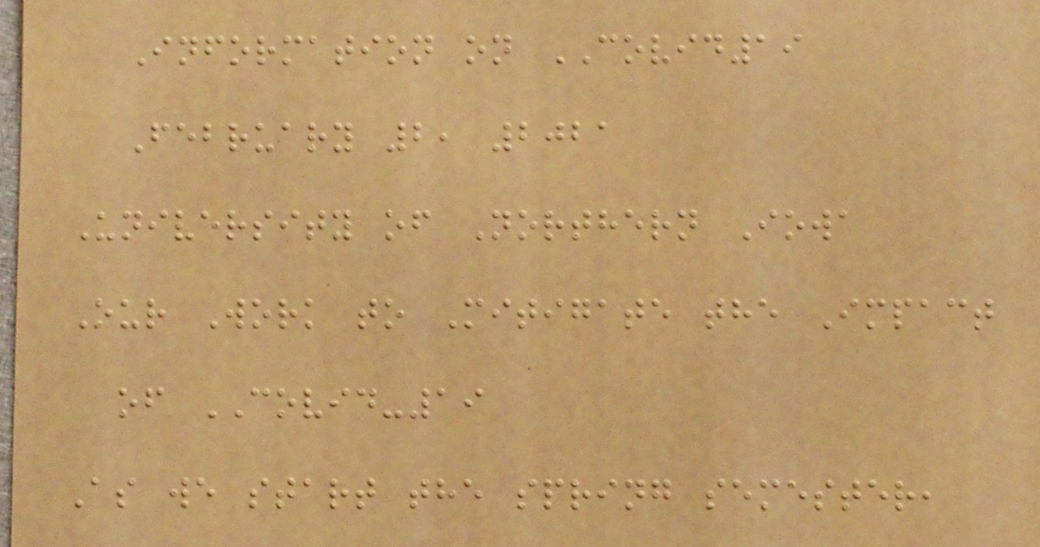Information on COVID19
February 2, 2021
University of Northern Iowa
Our Work to Mitigate the Impact
of COVID-19
As we start the spring semester,
